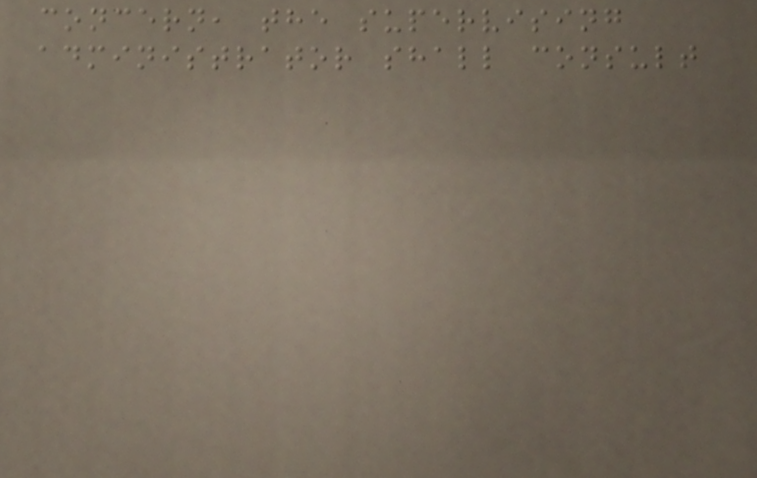concern, the supervising
administrator shall consult
